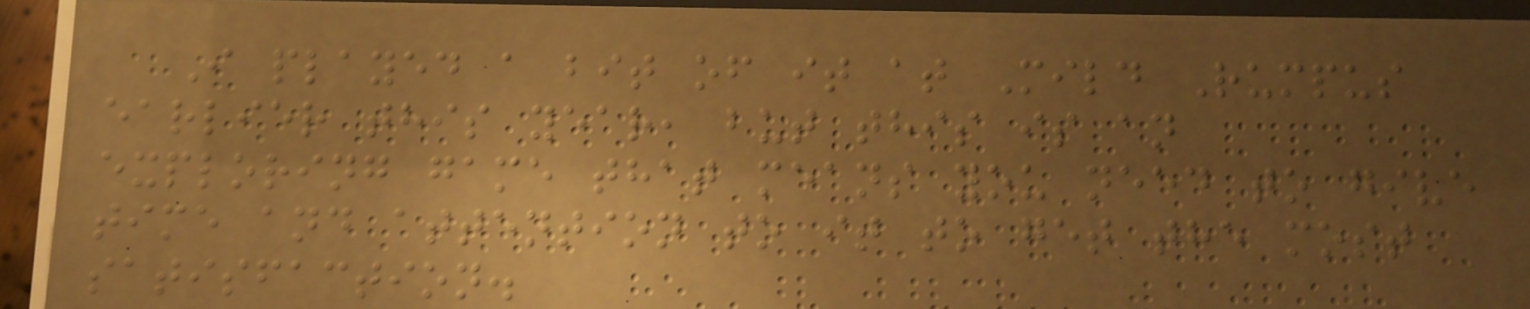I played a bit of it at Mild Rumpus
earlier this year, but this is an
exploring game that means you need to give
time and attention to it to get the most
satisfaction.
